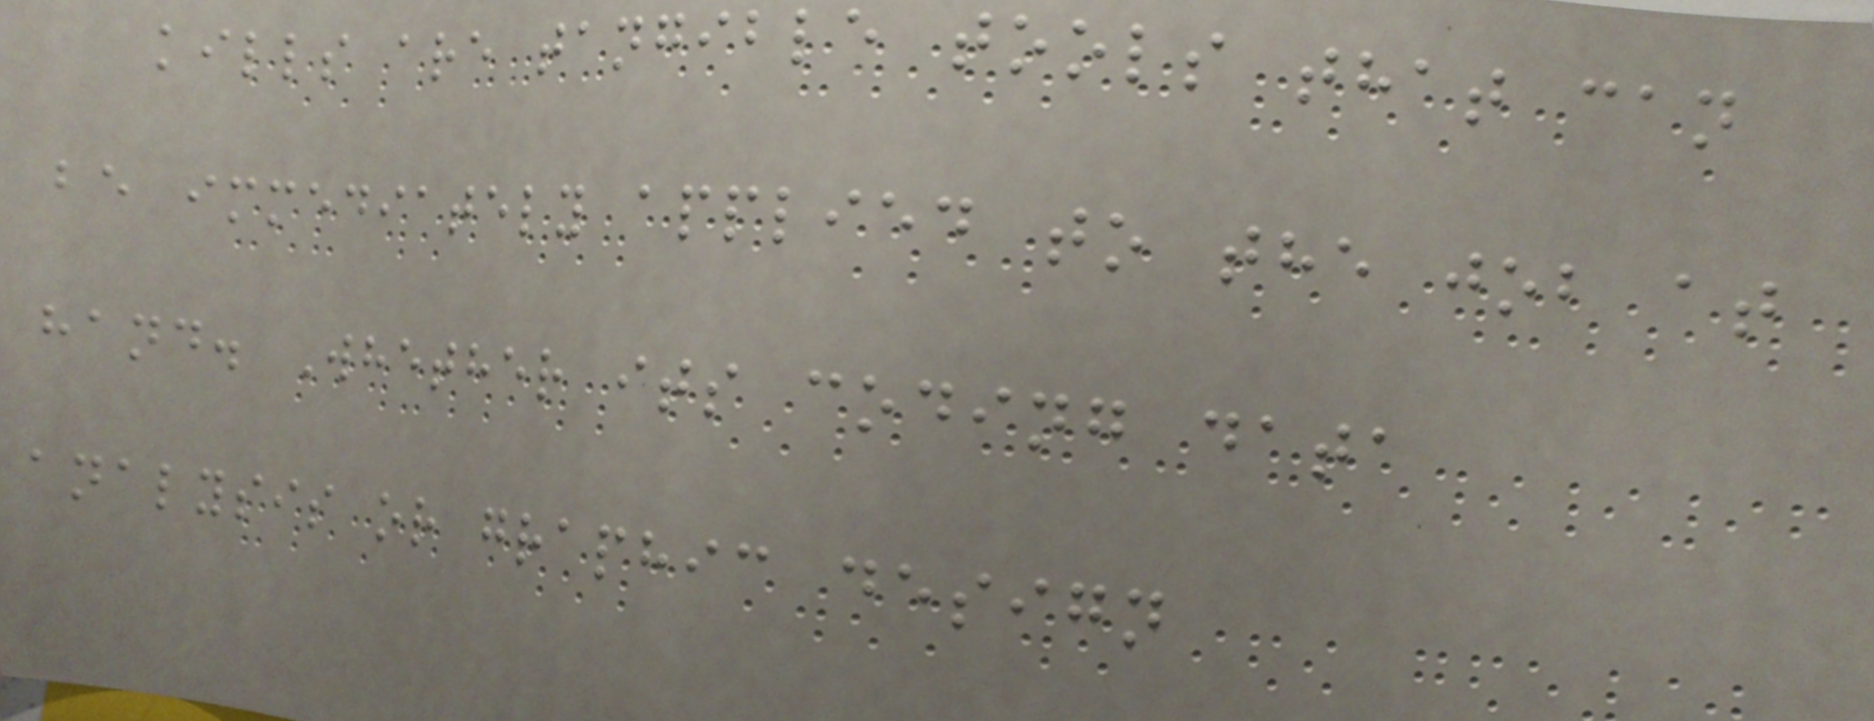kills are tangible tools that can
be immediately applied to the job at
hand. Whether its coding data
analysis or graphic design
